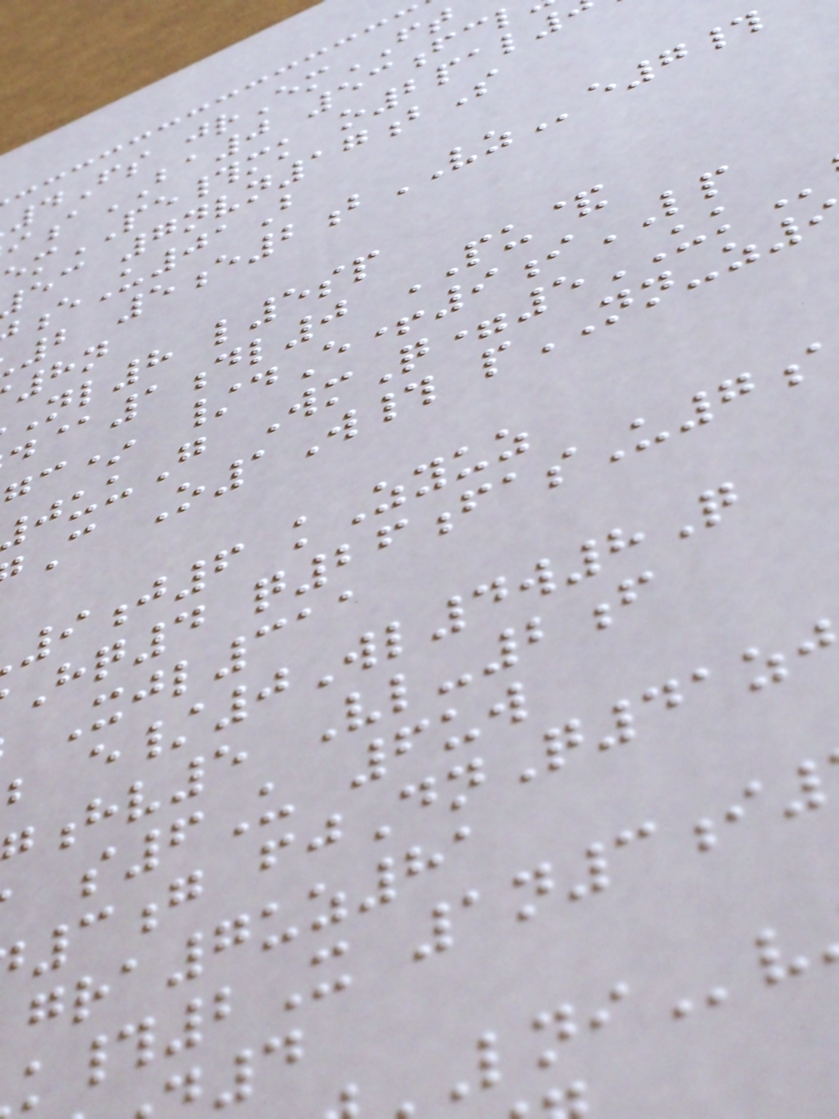4Fs jrEmFT
aBA0 53fc
mPE#mk o2pal
ec 7nvn17bS
eU01B
2 5e2bVZe7#
Nl8 l5sp
@1dl0 PU&
gc* /dE+9iLP
uuG WmQ=5UK
C O1W# pNN-z
9j6 kZyuz
Hq4 q26fasU7
Xjl311
b e/0Wl4w8Q
hv5 Vl-2f
s6U 6uw
3g fjDnQ41z
gra7uz81
#2X 1n3i
